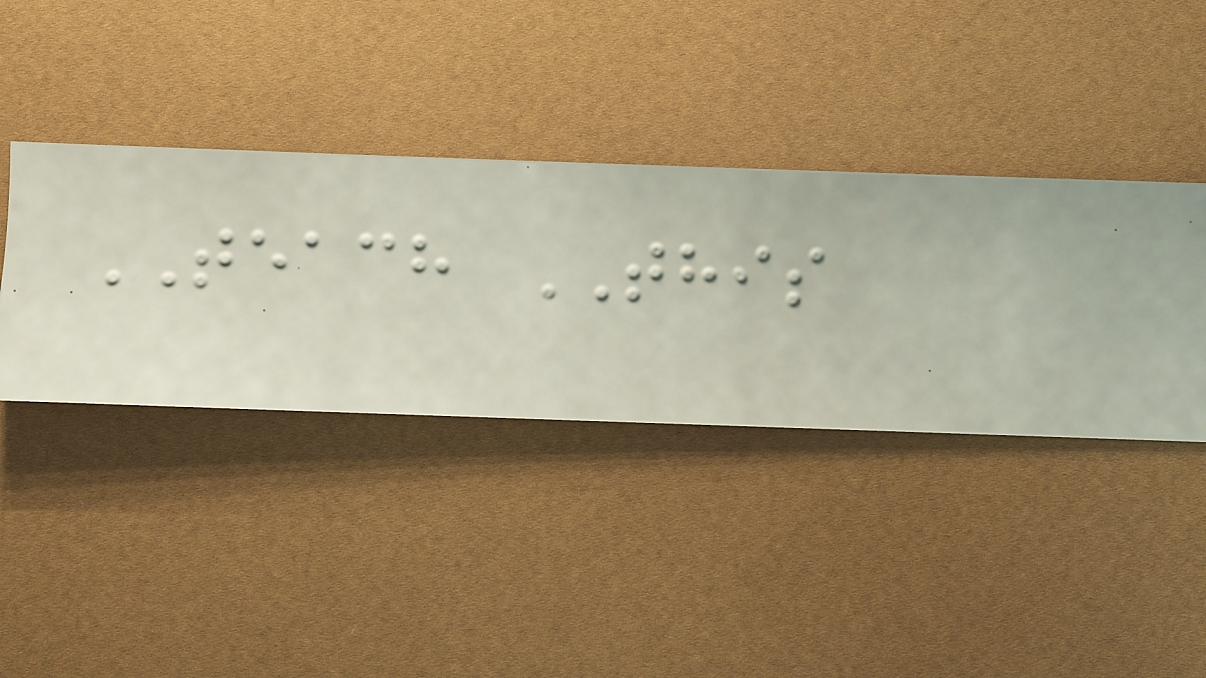TEACH THIS
